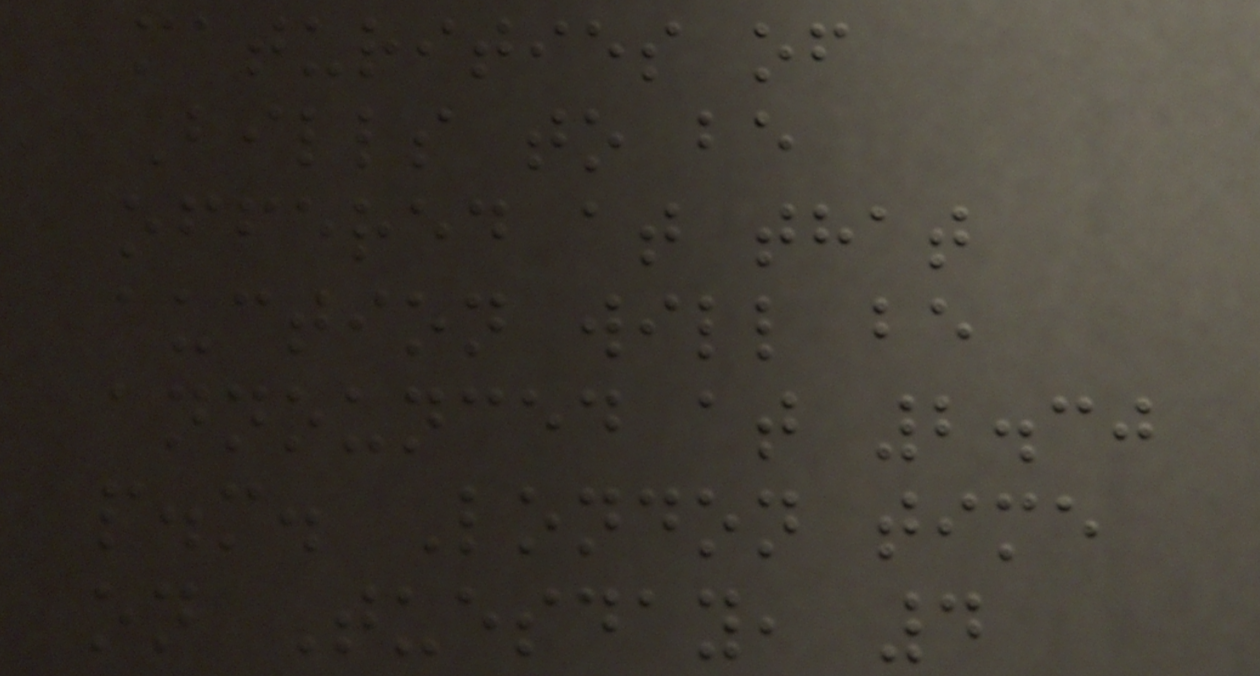maturities of
Bills to be
offered at that
auction will be
announced at 2.30
p.m. London time
on Tuesday, 4
